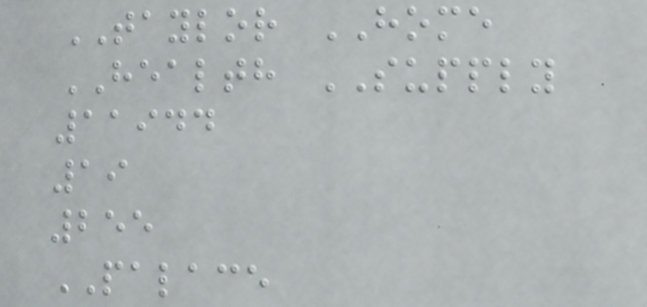TAYLOR HOME
HEALTH SUPPLY
11944
19
255
PALACE
